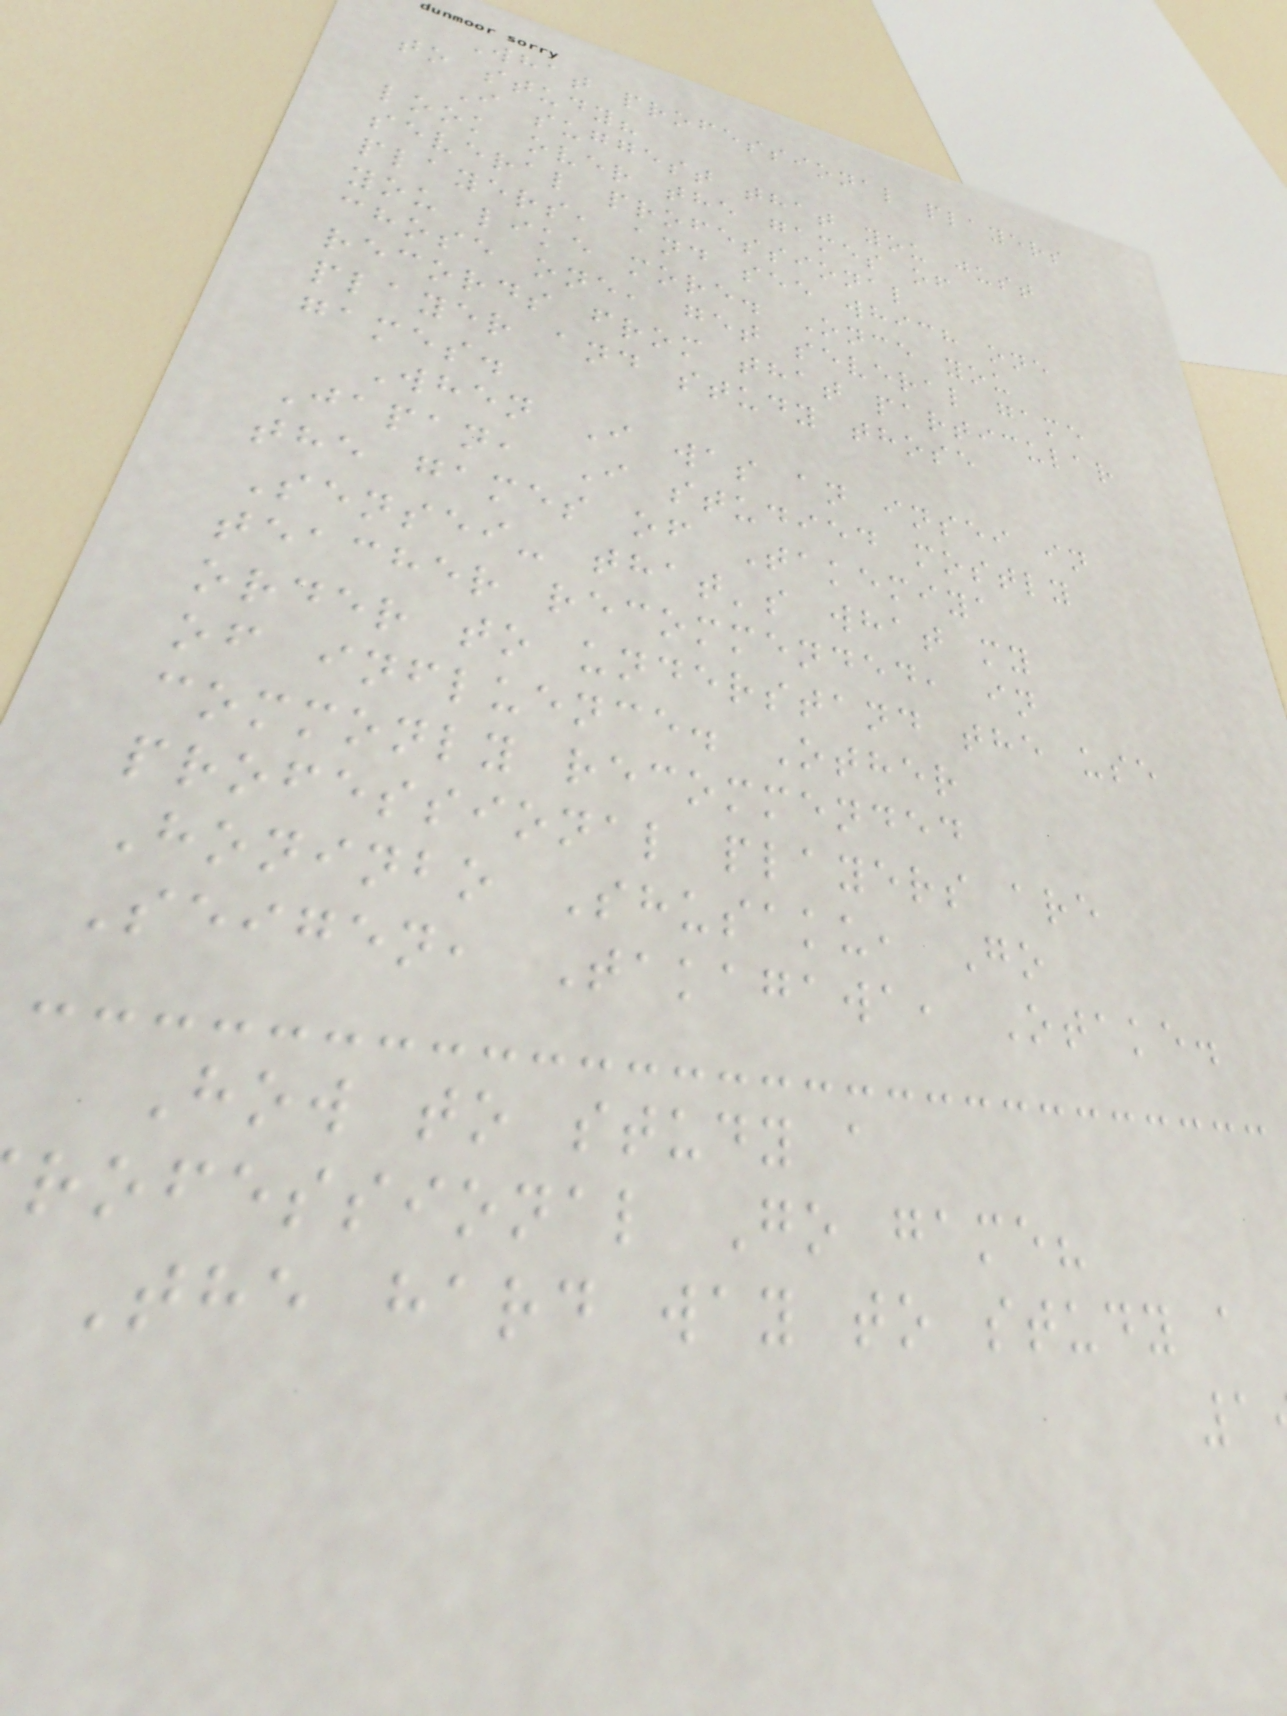What professional players
to study?
I suggest that you just
look over the games of
several professional
players, and see which one
you like more. Once you
chose one, get several game
records from that particular
player and study those
games.
When I was an insei in
Japan, I studied mostly
the games of Takemiya
Sensei- that's what my
teacher recommended, in
order to understand the use
of influence. Other
commonly recommended
professional players are
Honinbo Shusaku, Go
Seigen, Takagawa, Otake.
How to study a
rofessional Go game?
The hard way to study a
